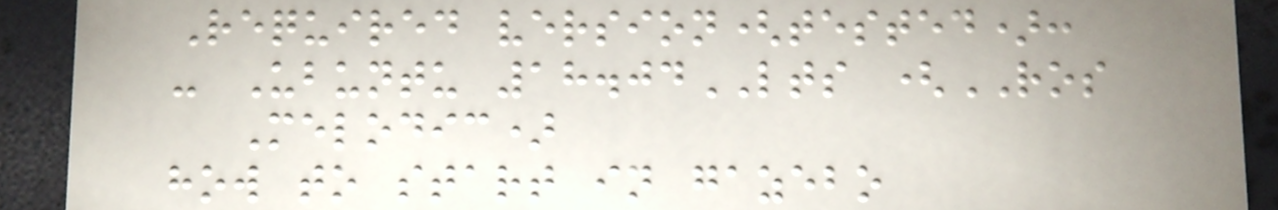Required version(tested):
- Ubuntu 18.04LTS (ROS
Melodic)
how to start in gazebo
